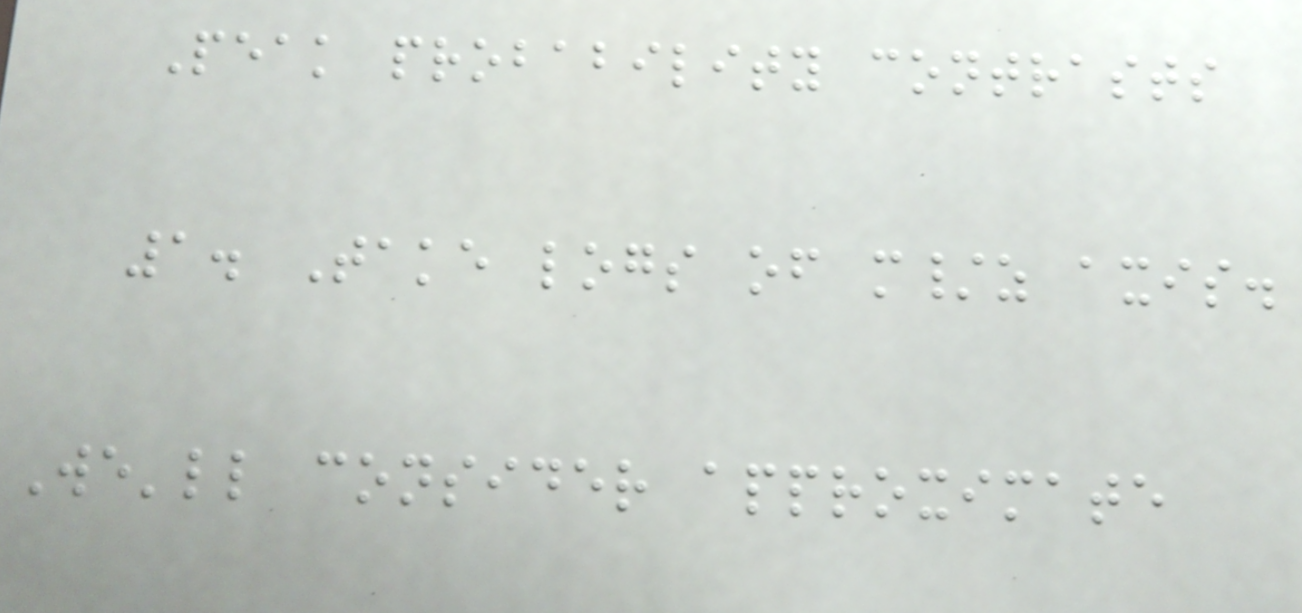Peak probability contrasts
1. Take logs of m/z axis.
We'll consider approximate
